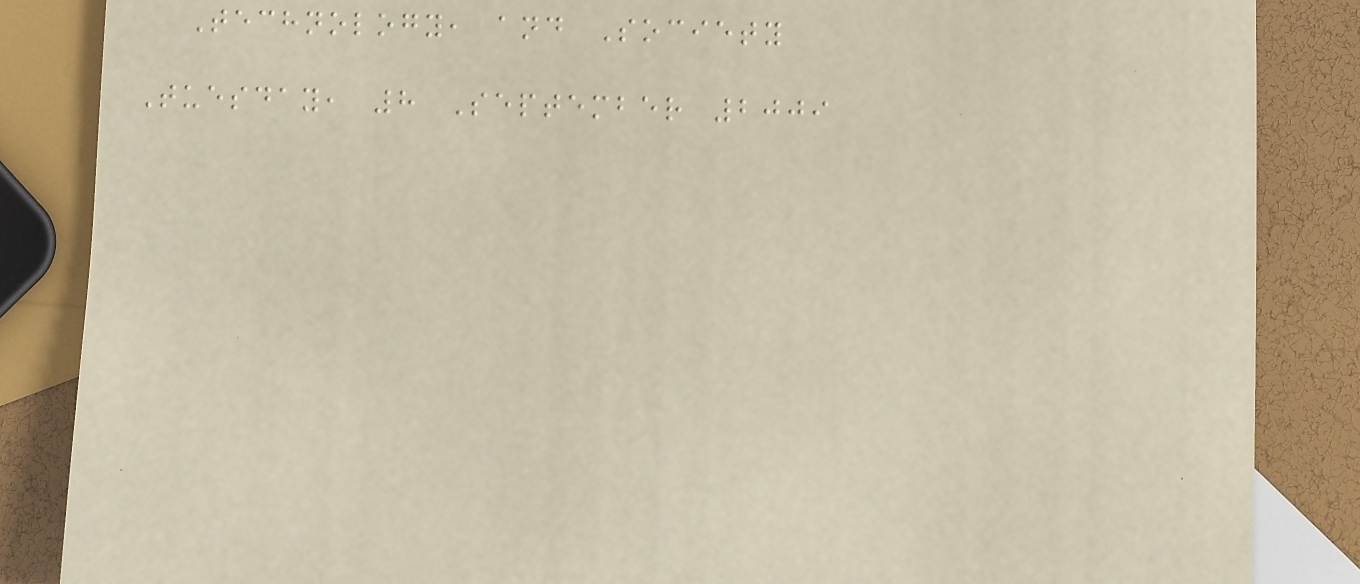Technology, and Society
Tuesday, 8 September 2009
